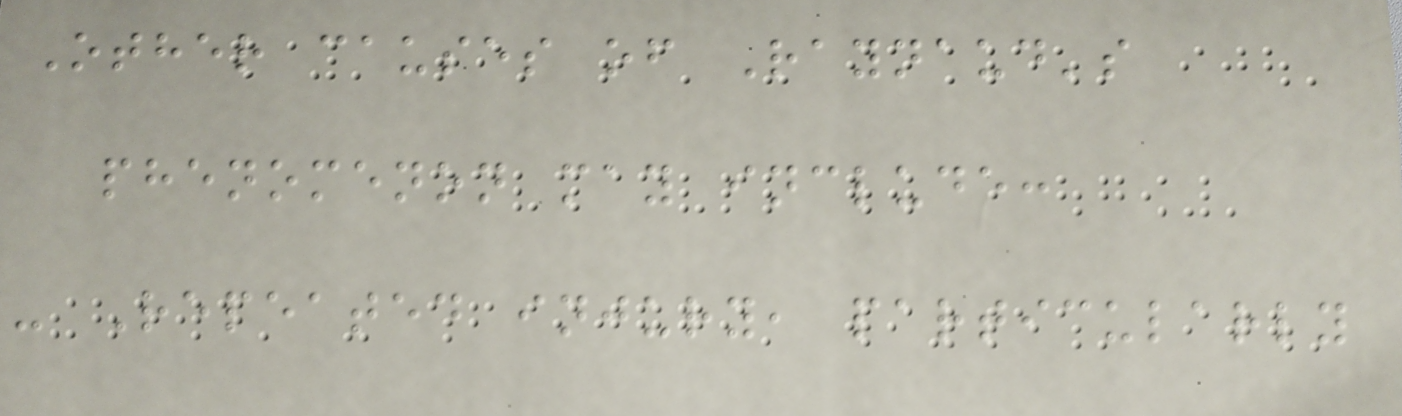Other causes of Raynaud's
phenomenon may include:
- Repeated injury, particularly
